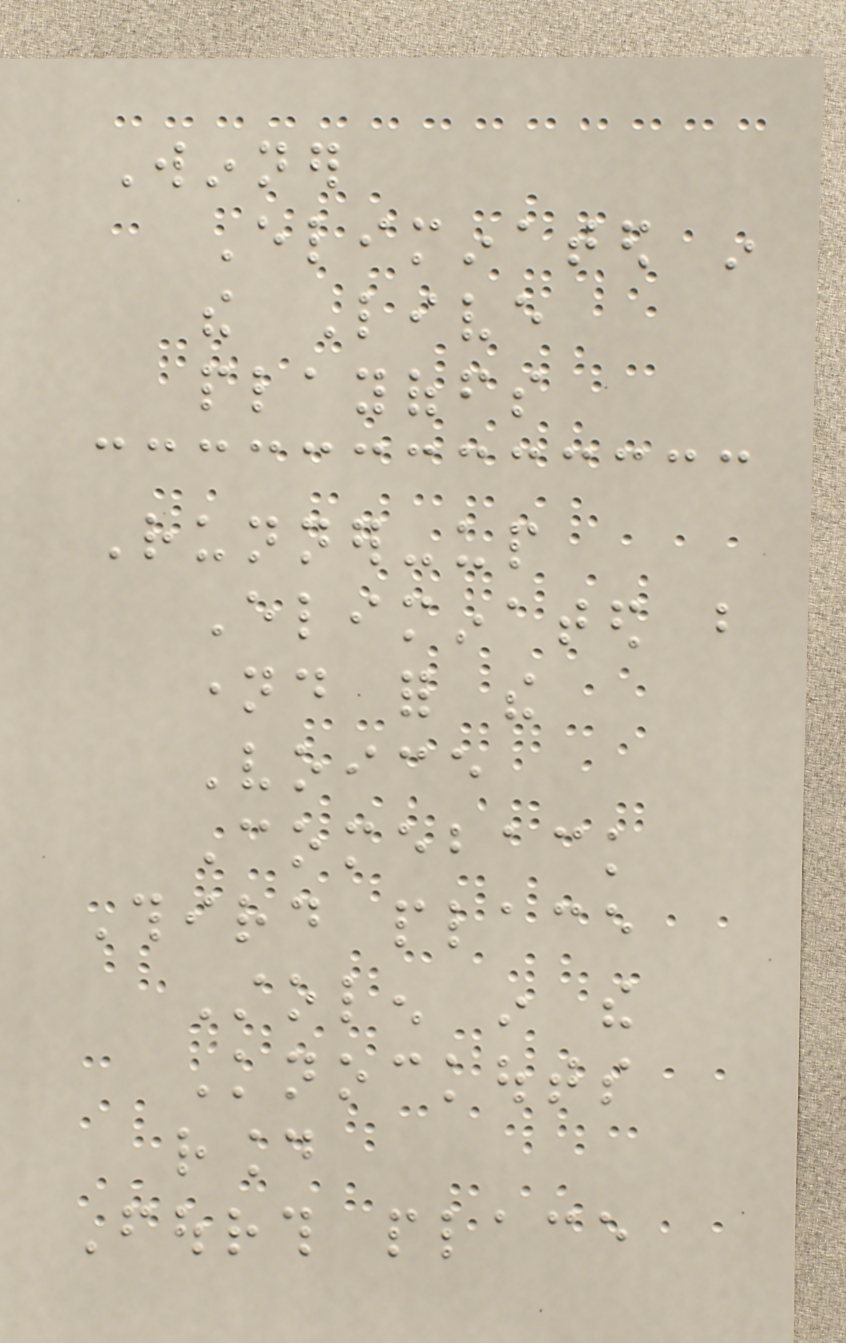Winner
Eliminated in
the Live
playoffs
Runner-up
Eliminated but
named for the
Voice
Comeback
Third place
Stolen in the
Knockouts
round
Fourth place
